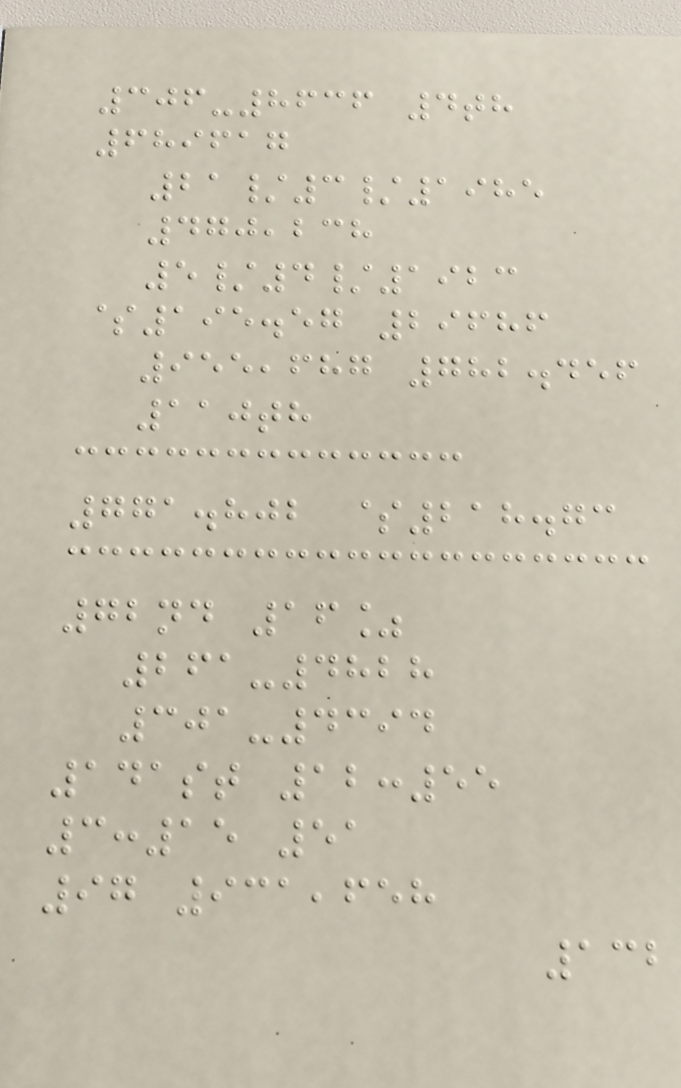306-8636 4th
689617
21/3/1985
470,238
5/4/1923
$195.57 29686
955,687 782.456
110th
771.802 $218.73
72nd 16%
261-4828
301-4394
141st 12:55
3:15 51
97 931,658
132
